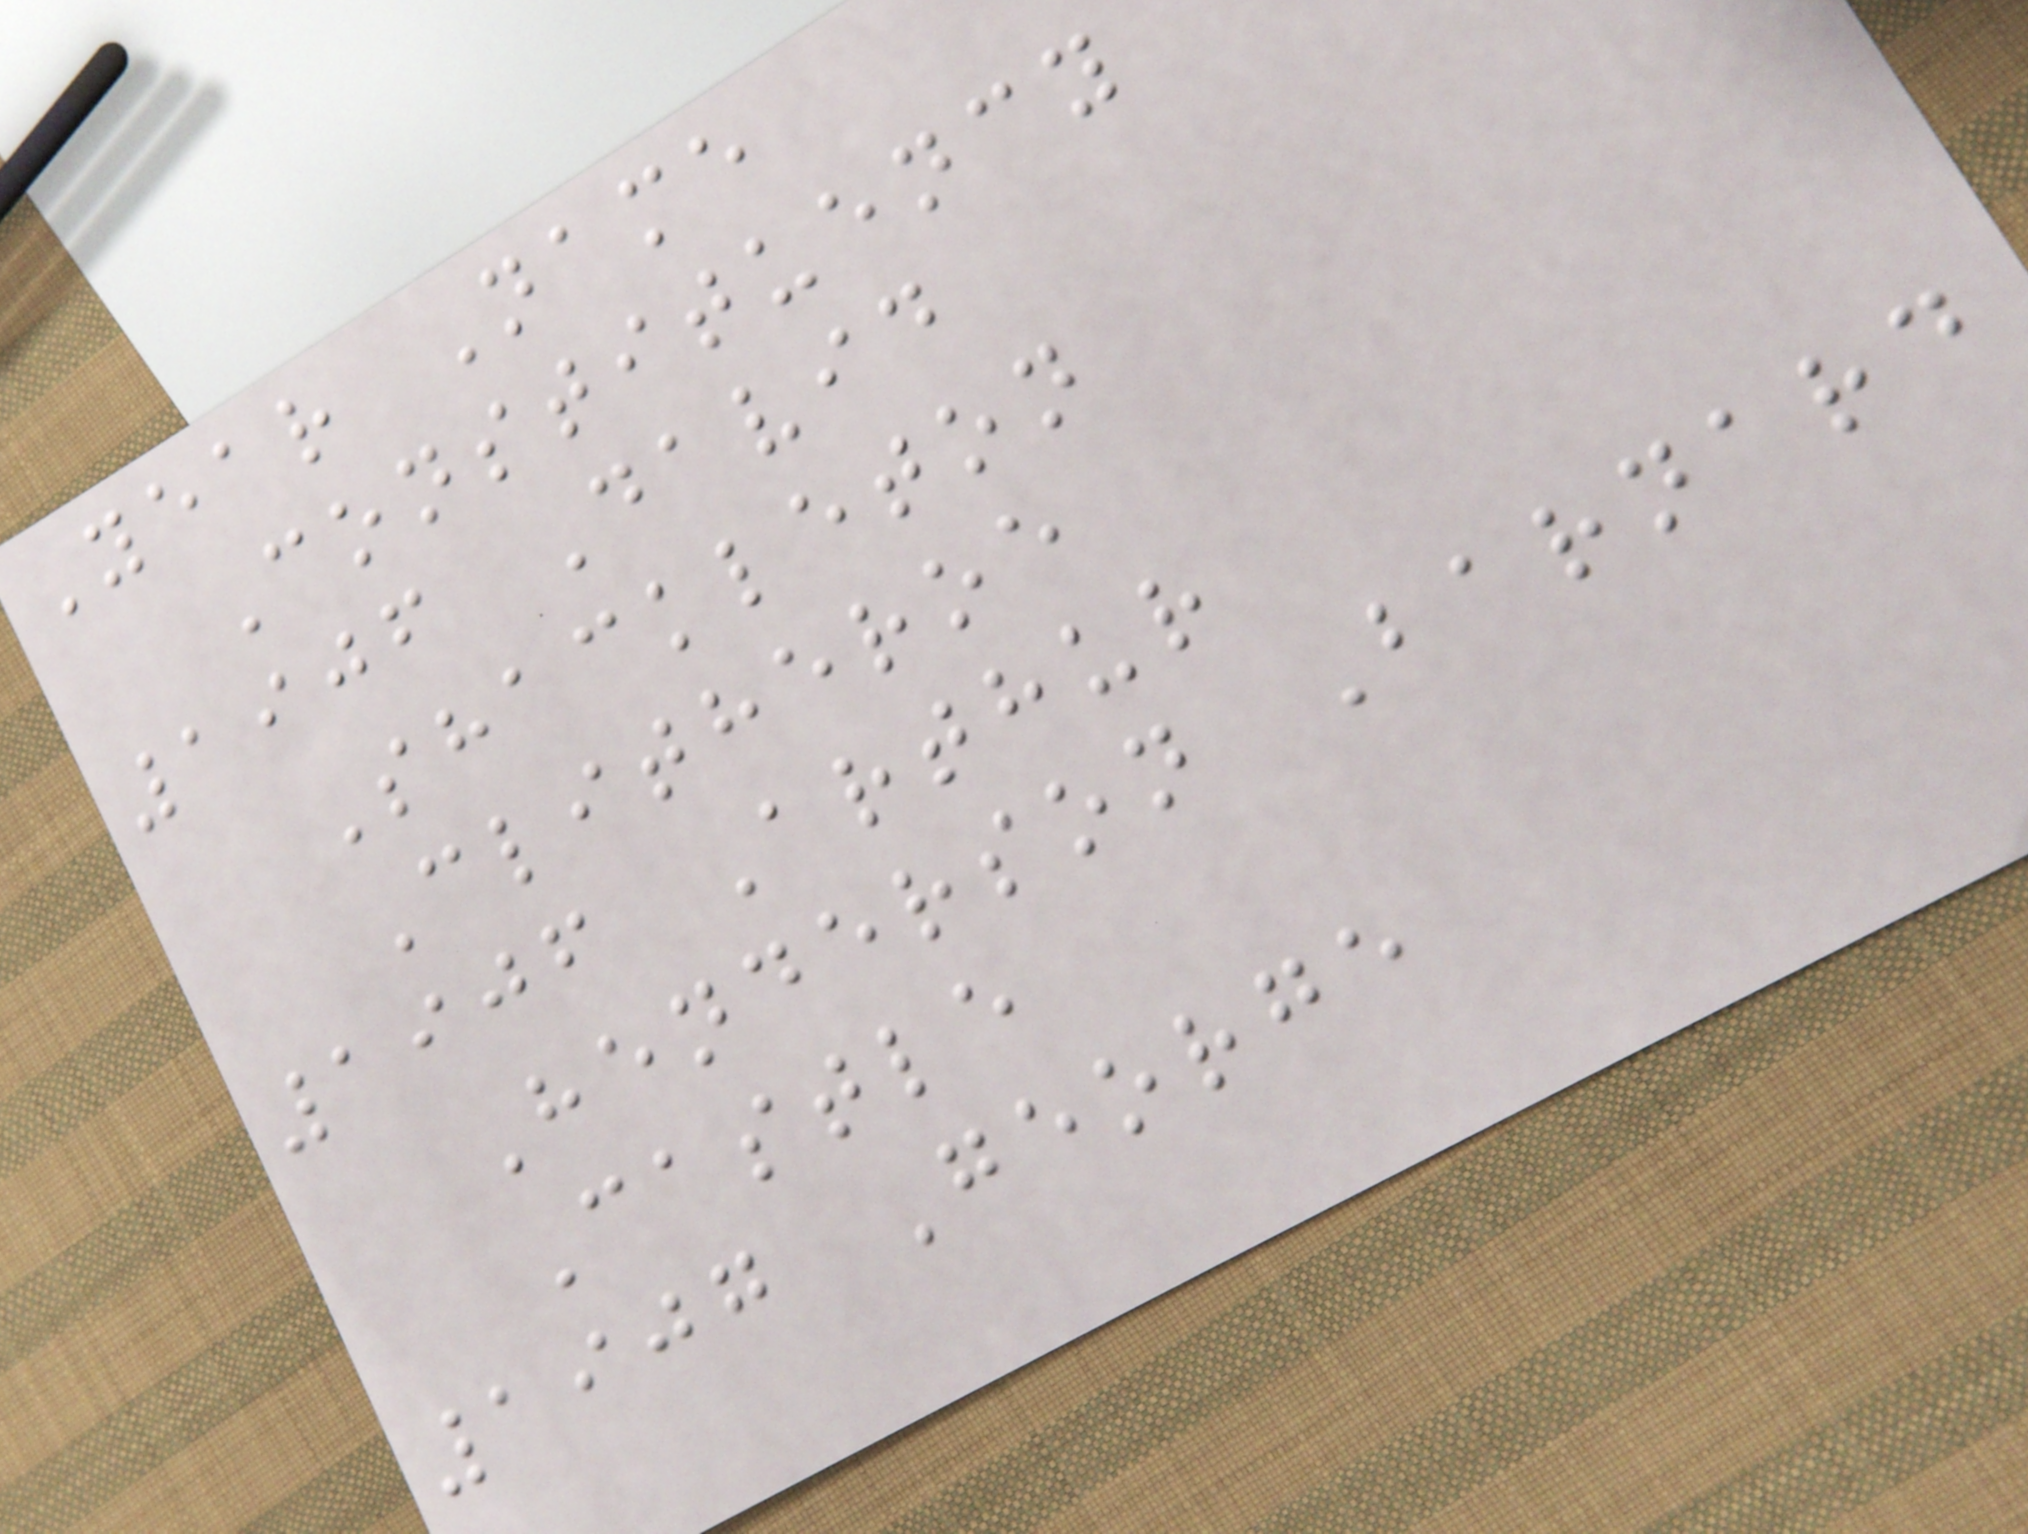Year Name
Constituency
1906 David
Shackleton
Clitheroe
1906 Arthur
Henderson Barnard
Castle
1907 George
